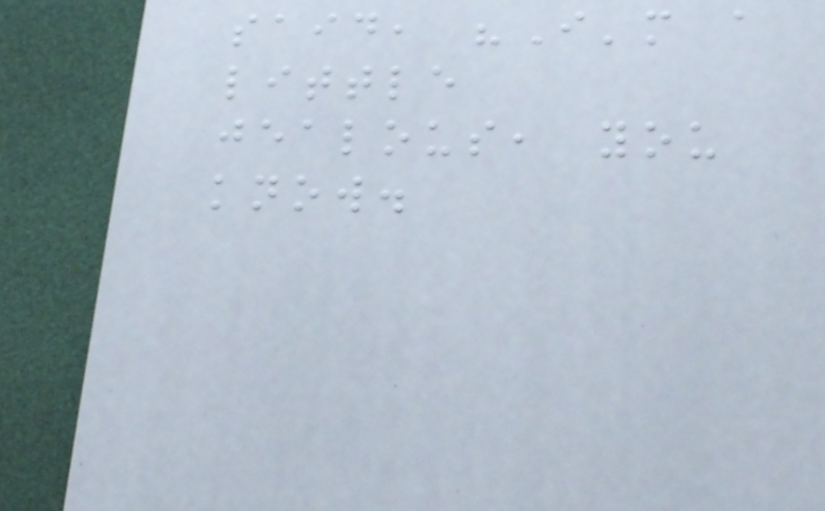said, "I'm a
little
jealous, you
know.
